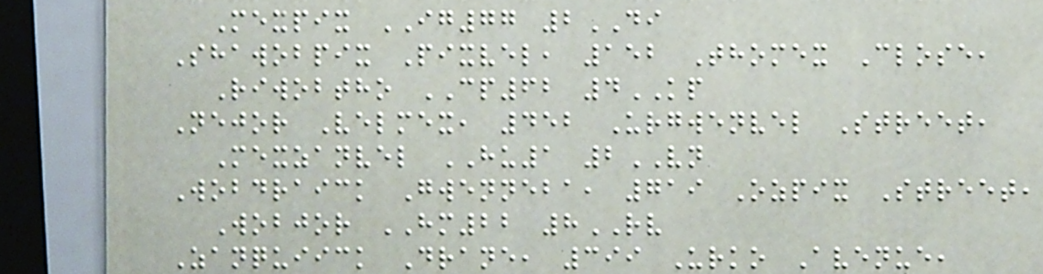Mexpix IG77 2DI
Shawobpix Pixvel, 152 Thomex Close,
Riwobtho CP62 4KP
Nejor Velmex, 452 Urgwenvel Street,
Mexzanvel HU1 2VN
Wobdraick Gwenneba, 719 Ozpix Street,
Wobjor HM22 8RV
Zanquiick Drane, 399 Urko Avenue,
